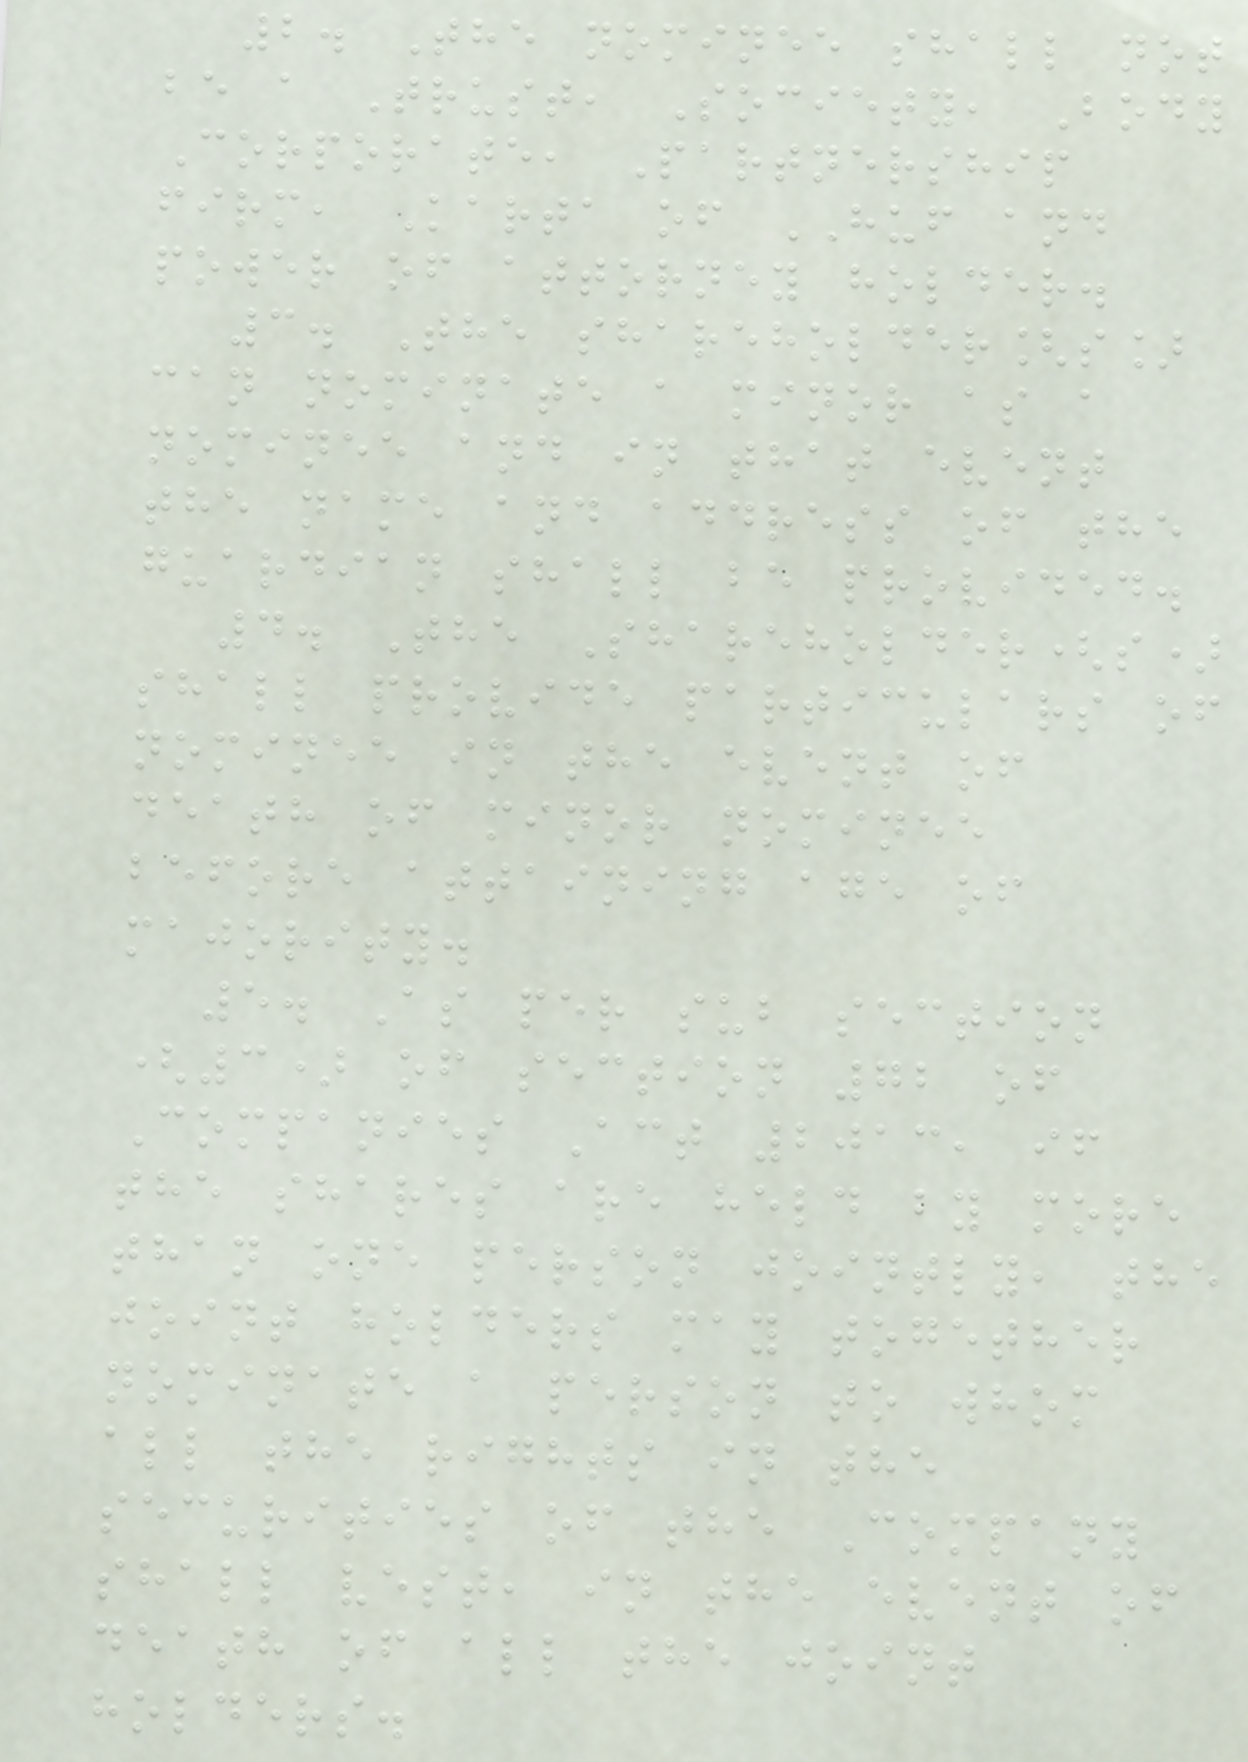2. The nominee shall not
be a Trust, Society, Body
Corporate, Partnership
firm, Karta of HUF and
power of attorney holder.
3. The shareholder[s]
can nominate a minor as a
nominee and in that event
the name and address of the
guardian shall be provided.
4. The Shareholder(s)
shall provide particulars of
nominee in the event of
death of minor nominee
before attaining age of
majority.
5. As per sub section
(3) of section 72 of
Companies Act 2013, if
the shares are held by more
than one person jointly, the
joint holders may together
nominate a person to whom
all the rights in the
securities of the Company
shall vest, in the event of
death of all the joint
holders.
